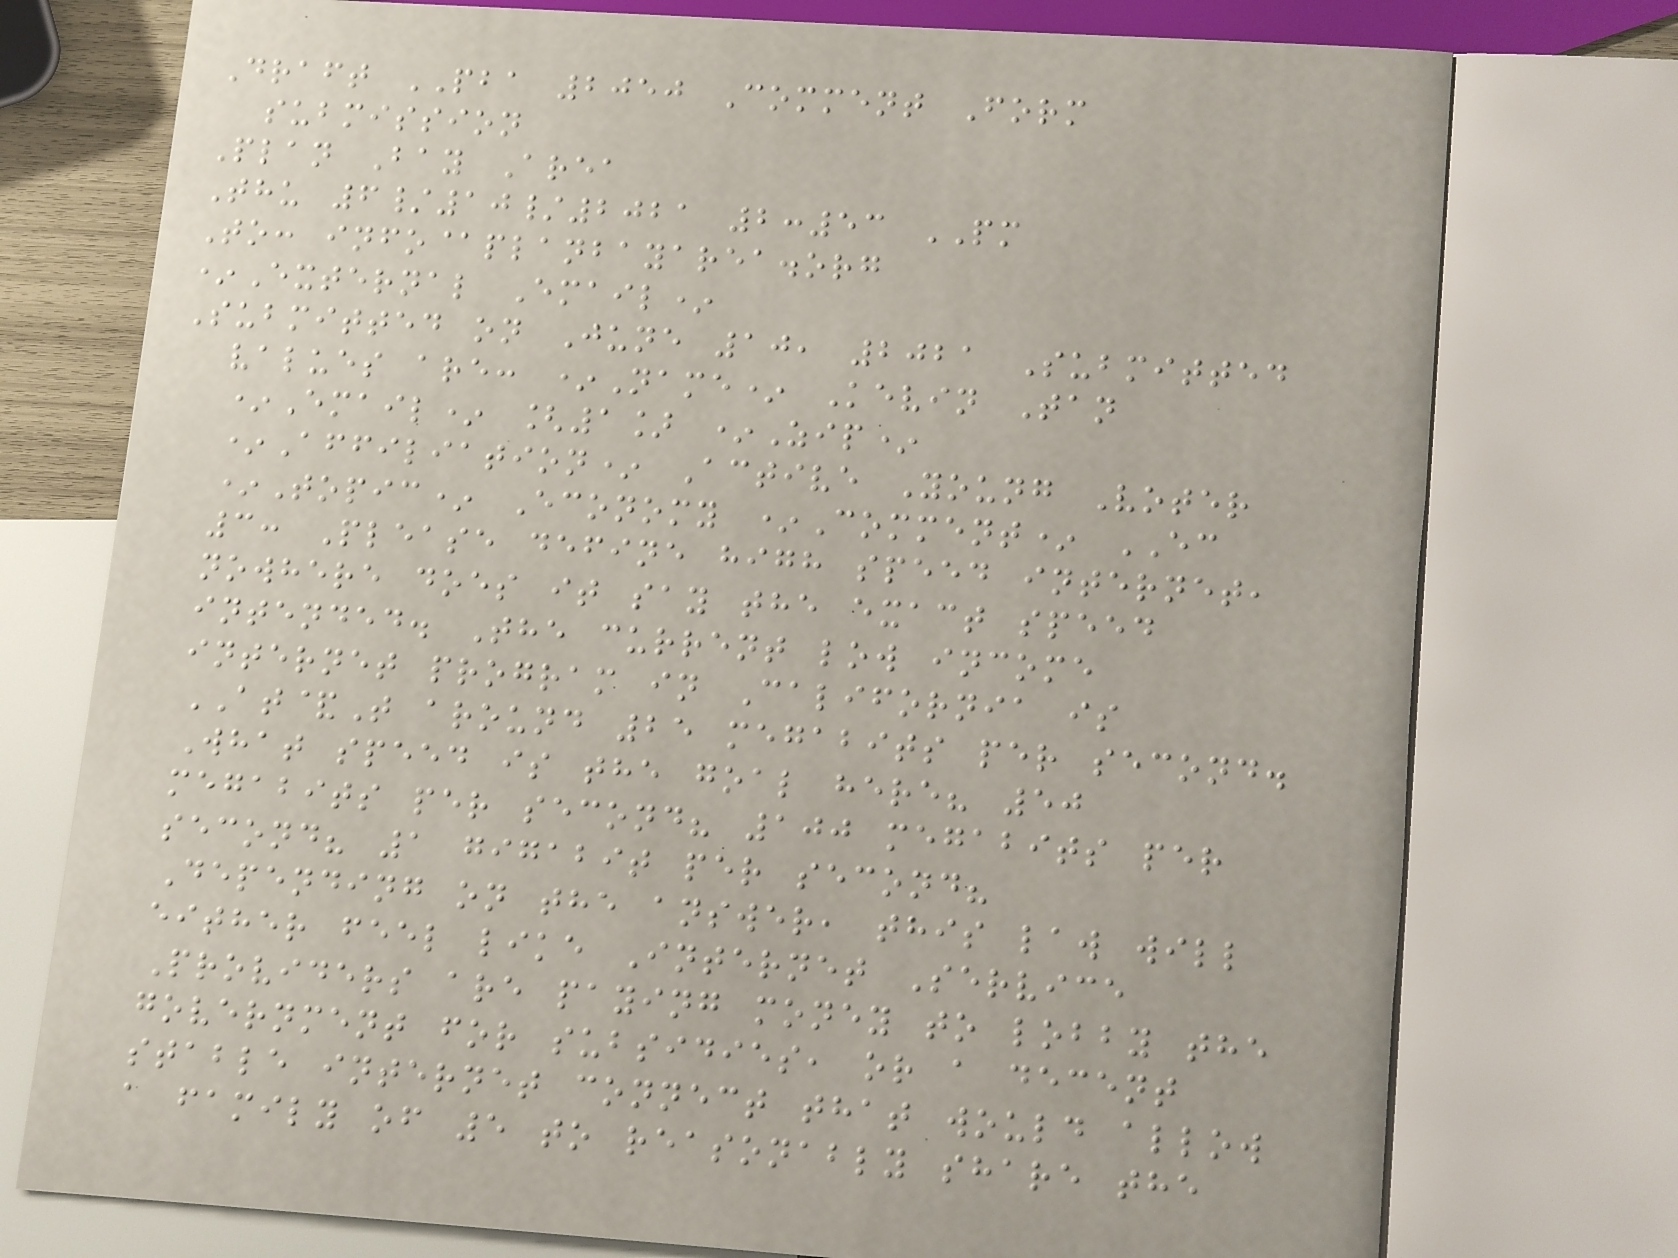Draft PBA 2050 Comment Form
submission
Plan Bay Area
Thu 6/10/2021 2:53 PM
To: info@planbayarea.org
*External Email*
Submitted on June 10, 2021 Submitted
values are: *Name* Kevin Tan
*Email* [1] *Zip*
*Affiliation* Active Young Voter
*Topic* Economy *Comment* EC
3: Please define high speed internet,
nowhere does it say the exact speed
intended. The current low income
internet program in California is
AT&T around 25 megabits per second.
What speed is the goal here? 50
megabits per second? 100 megabits per
second? 1 gigabit per second?
Depending on the answer, this law will
either feel like Internet Service
Providers are paying money to lobby the
government for subsidies, or a decent
stable internet connect that would allow
a family of 5 to reasonably share the
